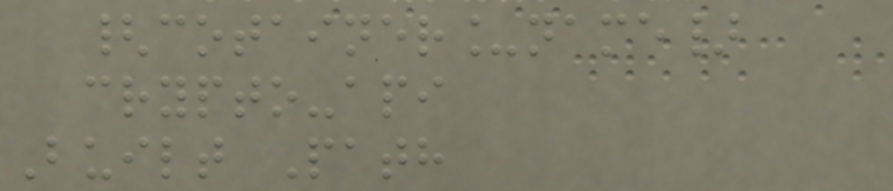{cotainer_name}
crypto-api
Built Path
